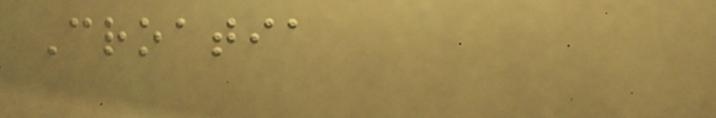Croatia
